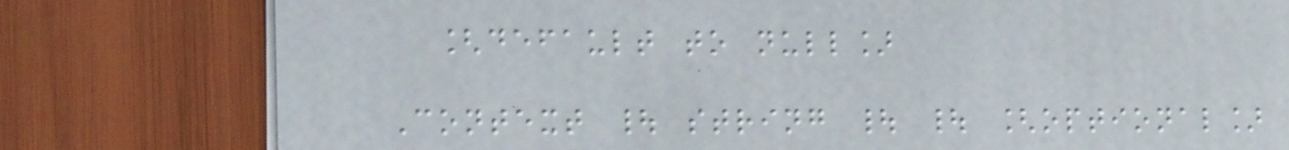[default to null]
Context | string | | [optional]
